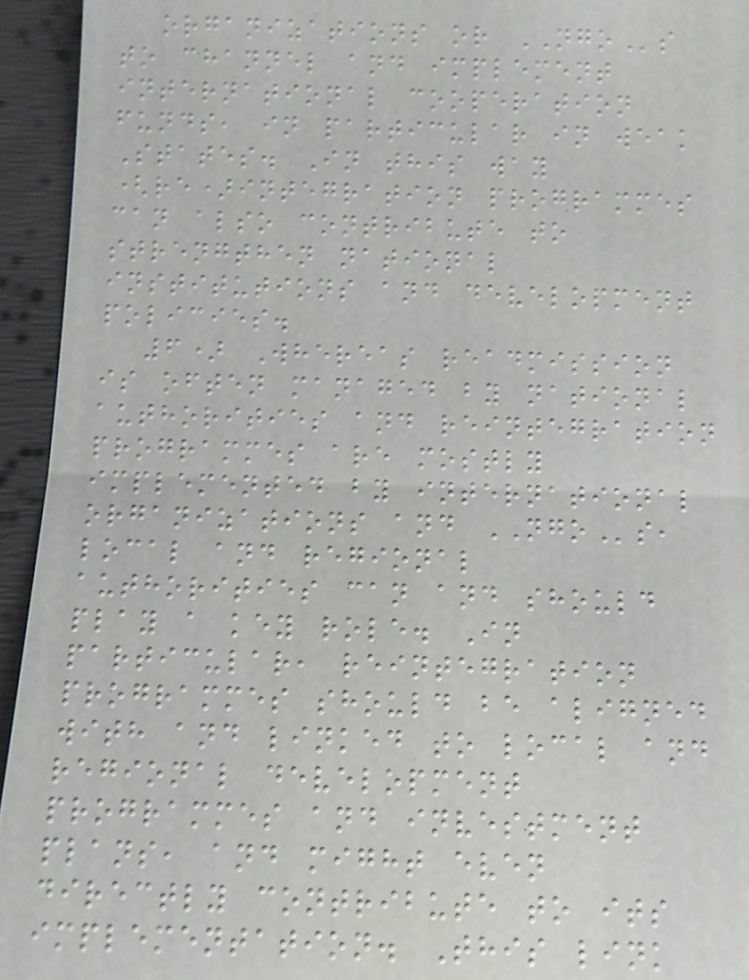organizations or NGOs
to channel and implement
international cooperation
funds, in particular in weak
States. In this way
(re)integration programmes
can also contribute to
strengthen national
institutions and development
policies.
6) Whereas readmission
is often managed by national
authorities and reintegration
programmes are mostly
implemented by international
organizations and NGOs,
local and regional
authorities can and should
play a key role. In
particular, reintegration
programmes should be aligned
with and linked to local and
regional development
programmes and investment
plans, and might even
directly contribute to its
implementation. This link
